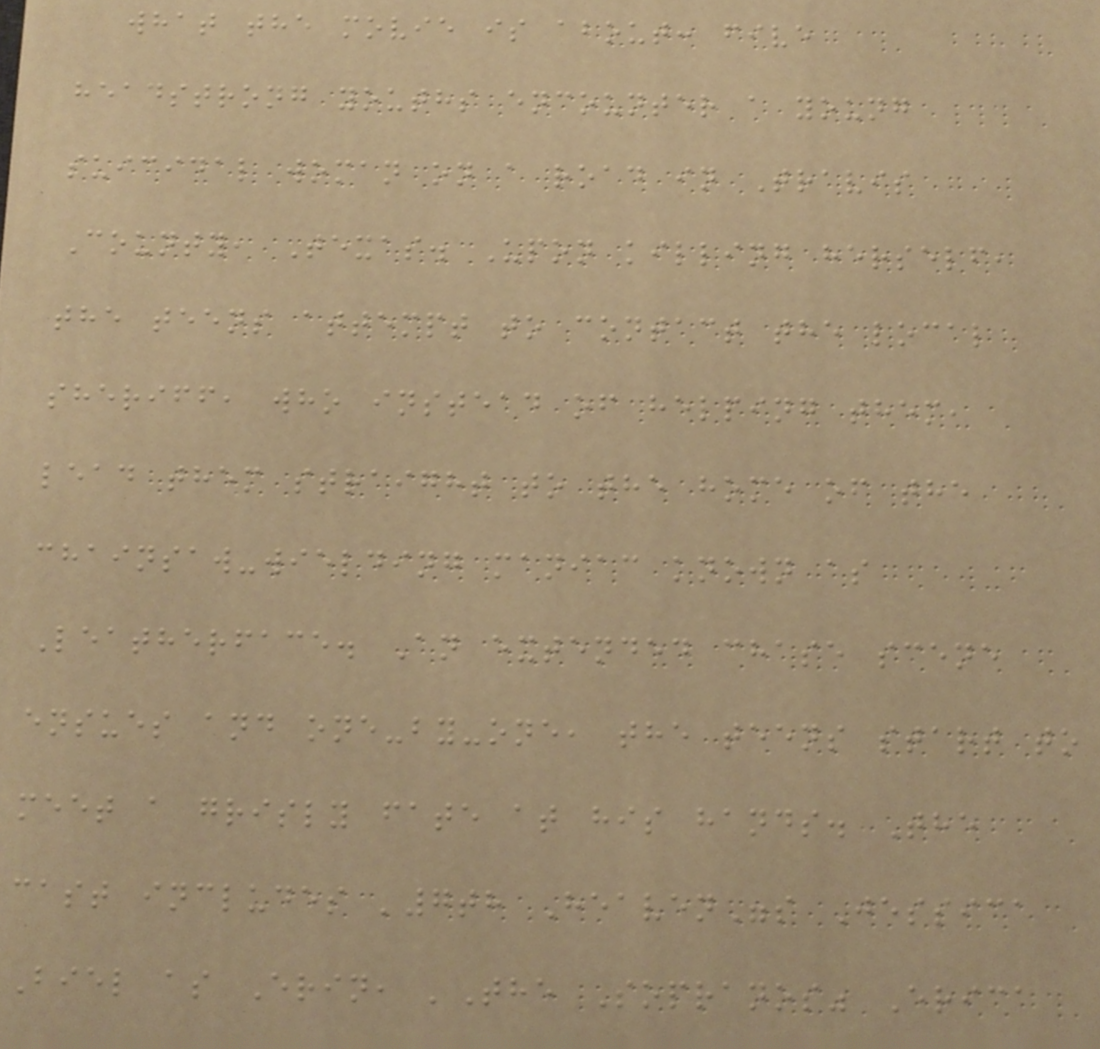what the movie is about: five
headstrong youths encounter a young
suicidal woman on a road in Travis
County, Texas. Upon killing herself,
the teens attempt to contact the local
sheriff, who instead of helping them,
lead them straight to the home of the
chainsaw-wielding maniac known as
Leatherface. An extended chase scene
ensues and one-by-one, the teens start to
meet a grisly fate at his hands. The
cast includes '7th Heaven"s Jessica
Biel as Erin, 'The Sopranos" Erica
